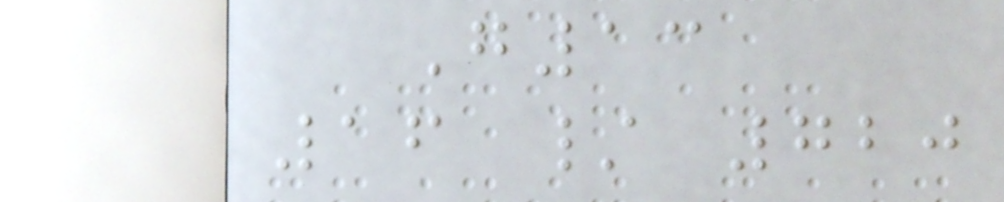G13
16 / 720
